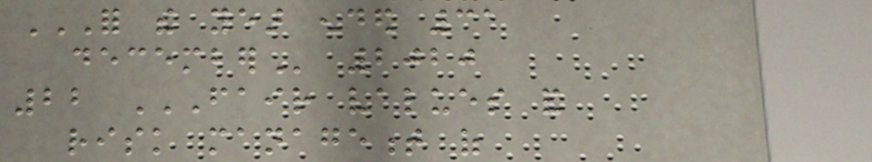FOR THE YEAR ENDED 31
DECEMBER 2020
22 FAIR VALUES AND
RISK MANAGEMENT OF
